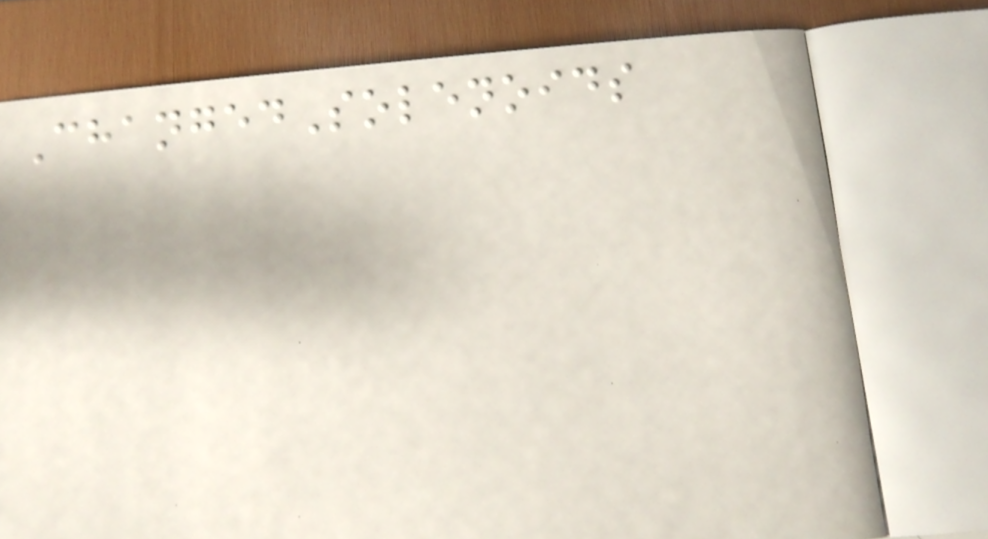ChangedSolenoids
